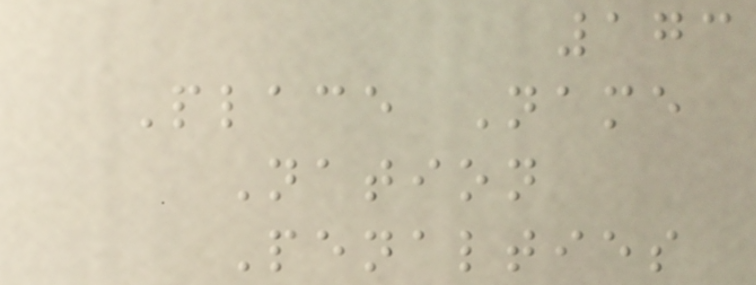173
Place Name
Nation
Penalties
